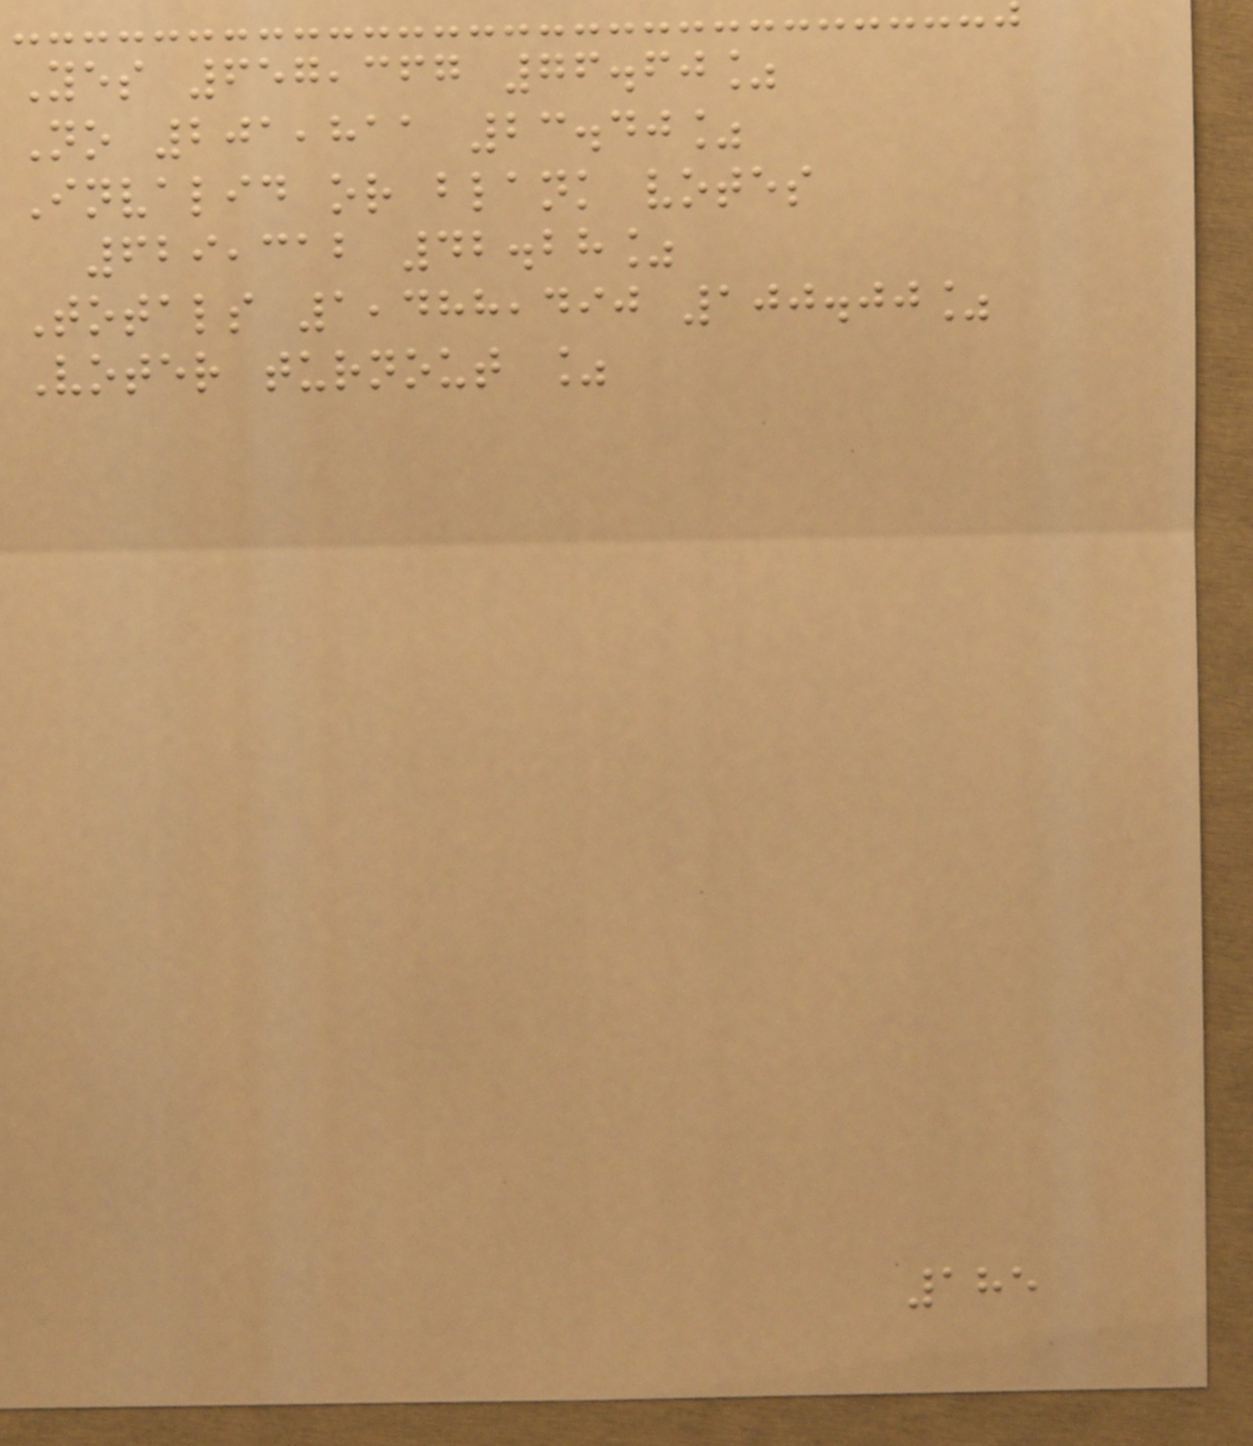Yes 657,367 76.60%
No 201,811 23.40%
Invalid or blank votes
629,312 42.28%
Totals 1,488,490 100.00%
Voter turnout %
185
